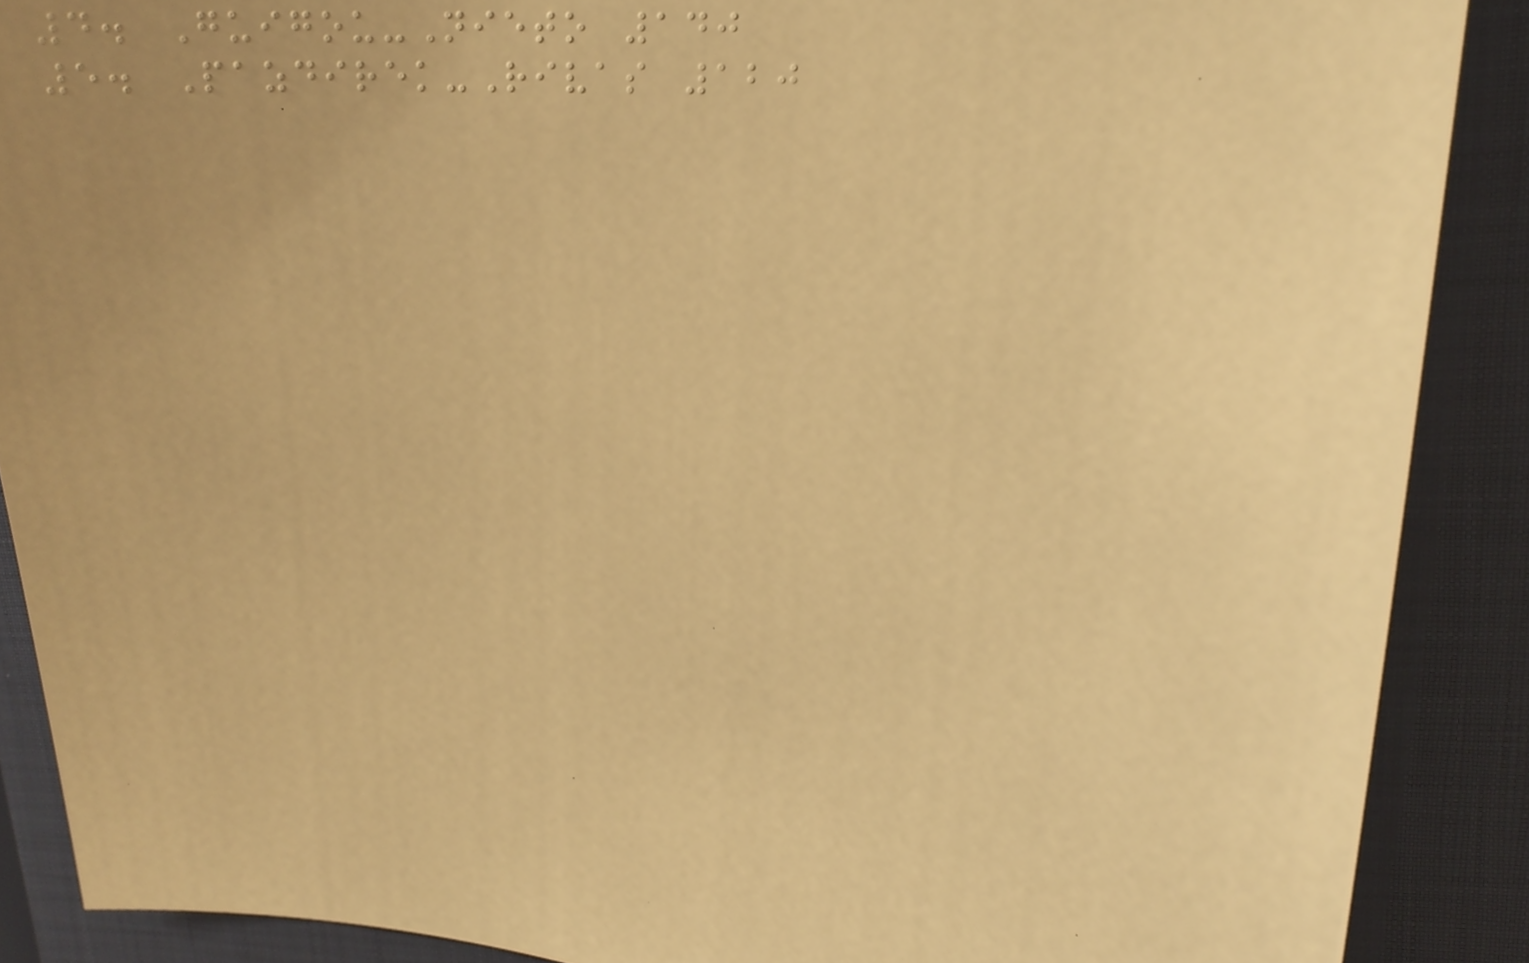4. Guigou-Nieto 140
5. Pazdirek-Rivas 120
